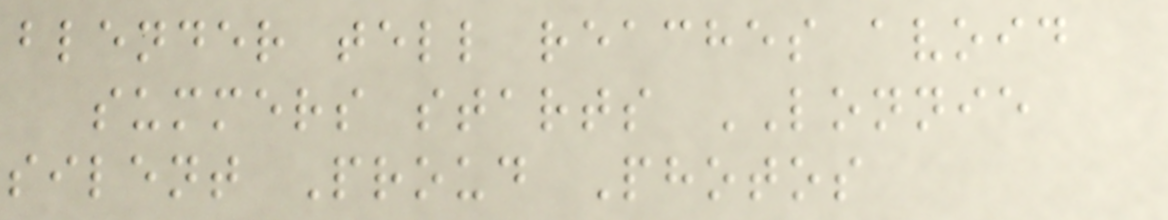blender tell reaches avoid
summers starts LONNIE
silent Proud Photos
